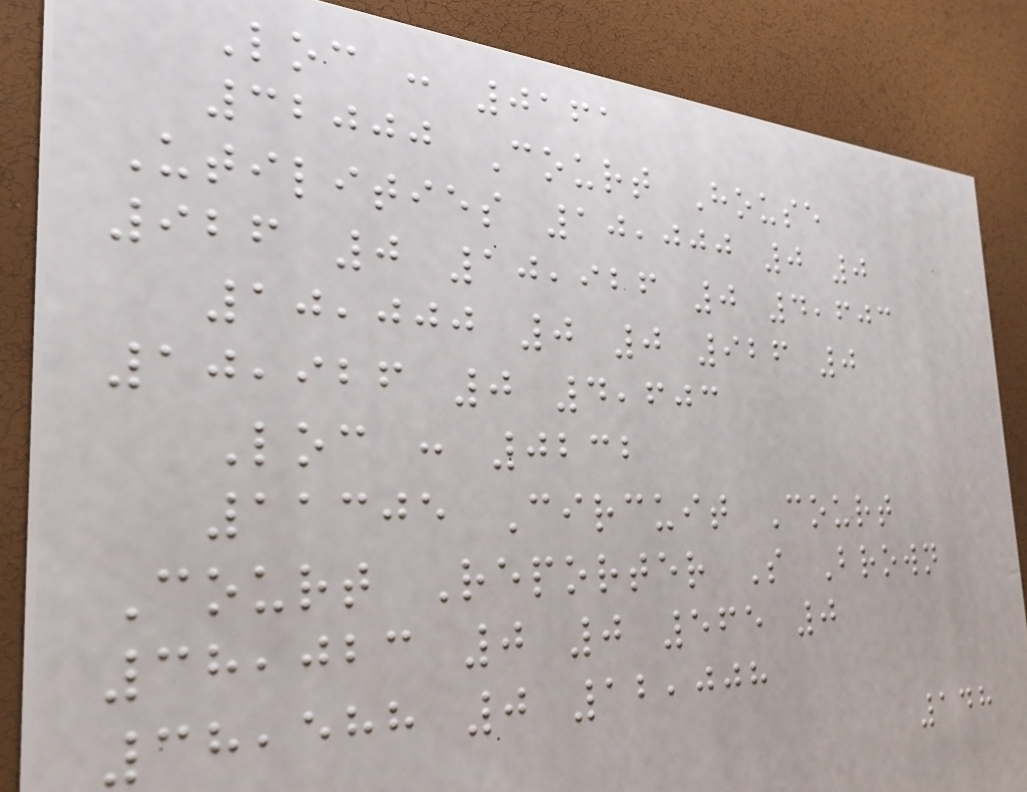Loc : 0161
32000 Court House
Utilities 10,000 0 0
926 0 10,926 0 4,603
10,000 0 0 926 0
10,926 0 4,603
Loc : 0232
11305 Circuit Court
Court Reporter S Brown
38,023 0 0 565 0
38,588 0 12,008
148
